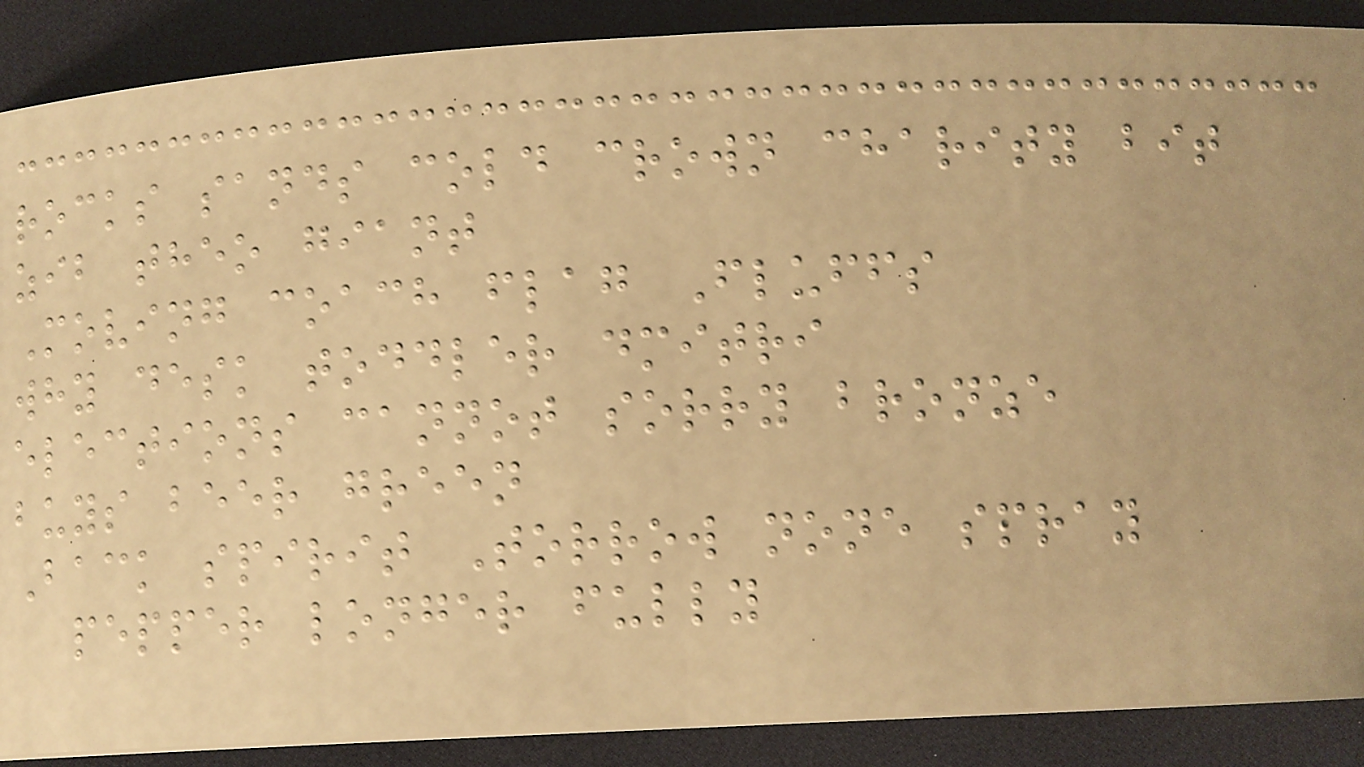rocks sands cold crown charity bit
zib theo giant
Moving coach flag Fluffs
why desk toddler dmitri
elections cannot sorry bronze
buys beer green
Back spirit Torrow none spray
pepper longer fully
